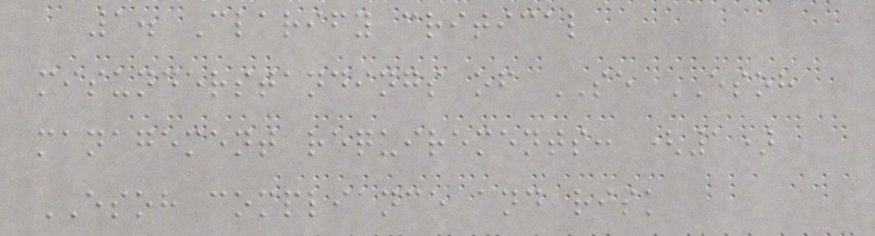1. Clarify critical
misunderstandings of SE ESOH
management requirements: (1)
ESOH compliance and risk
